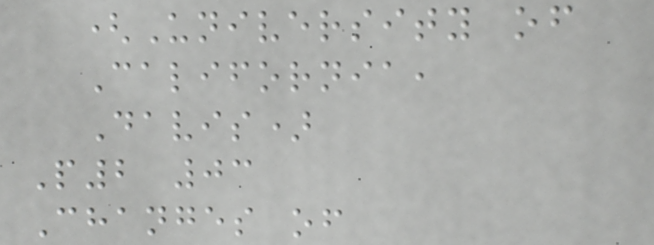(University of
California,
Davis)
P2 03
Changes of
